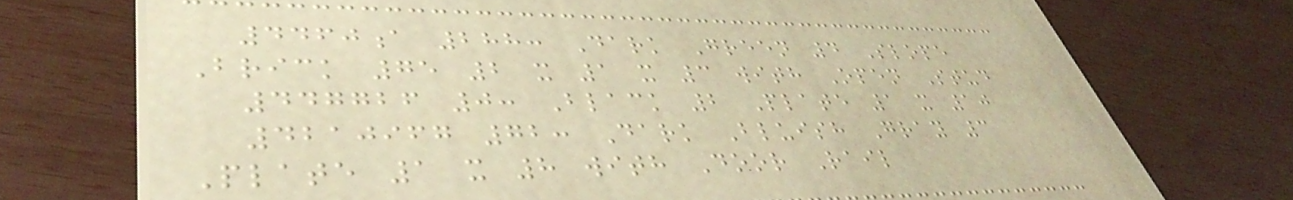4460a 288: Dark Green 4 Slope
Brick 75 2 x 1 x 3 with Open Stud
447726 0: Black 2 Plate 1 x 10
4210967 72: Dark Bluish Gray 3
Plate 1 x 8 with Door Rail
